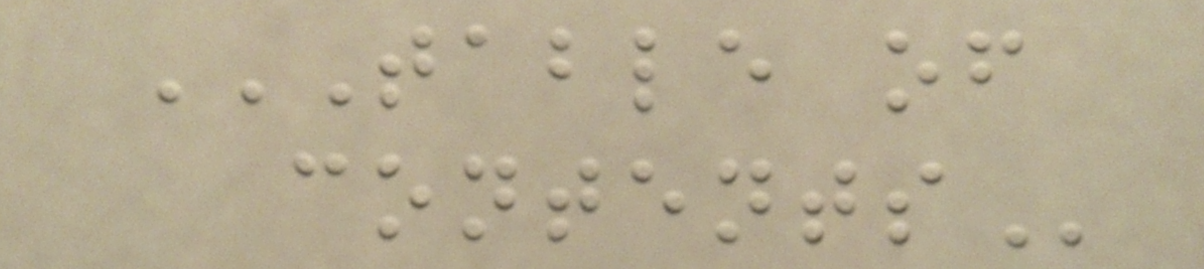TABLE OF
CONTENTS
